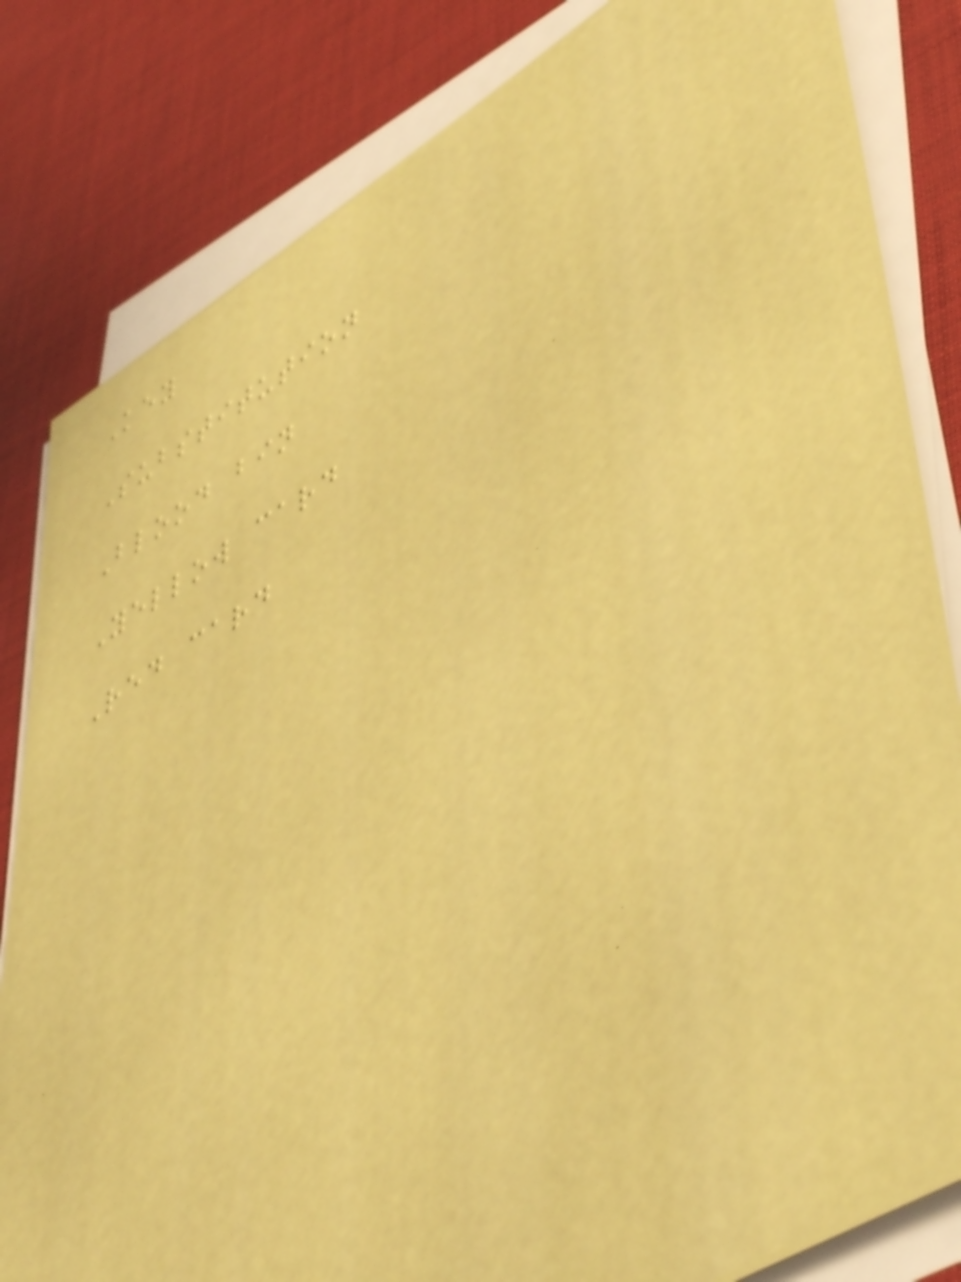Key
Substitution
Blood bin
Yellow card
Red card
